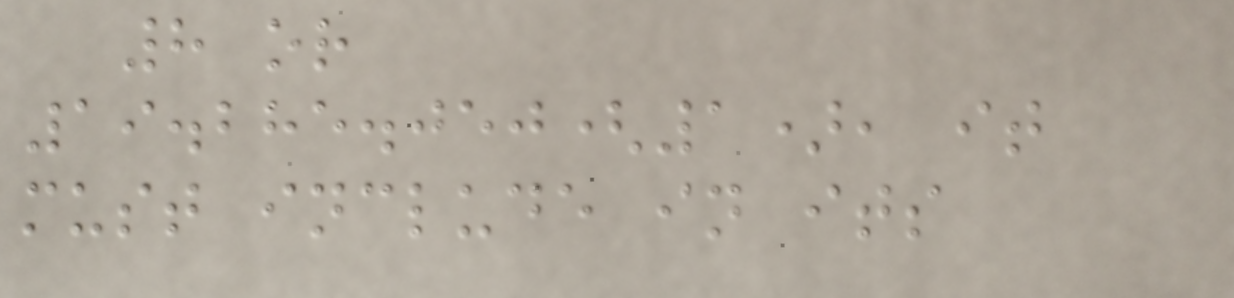8 or
19.285.050(1), it
must include in its
